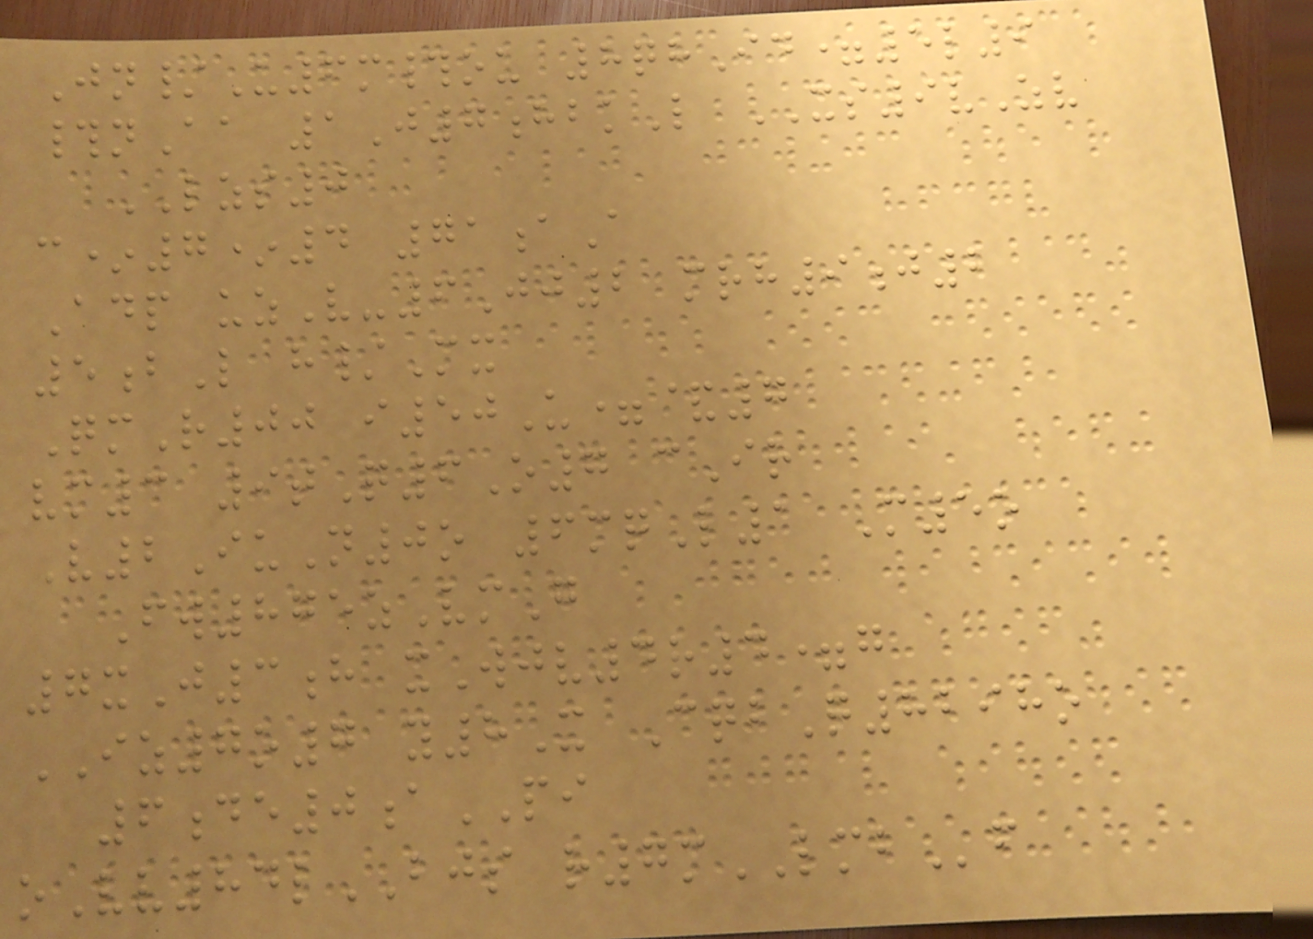Jn/U6m#ou 8qhId=5l9
#nAa 1J7hbkL XS9vZv
LZS0
c*7*4 71aA
Adp uzV-6Jj2 mrh9j2
5bL h/Mx
QmR00 i50U=&7
vm3 9tQ6O7 cIr
V2IuN0o 6mqL1 M5o
Fw875zVmG
7xJ3h xWjv4r4=g
IZ7o7 y8X CqbQ8298o
6de0aPI
oVv84lBJS r7mLMBf
